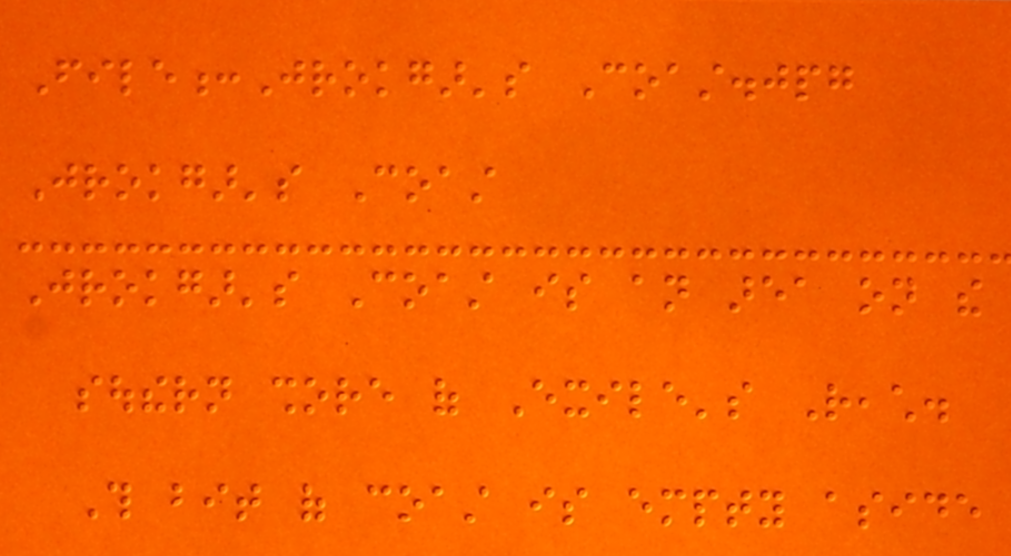File:Jrokgar's Coast.jpg
Jrokgar's Coast
Jrokgar's Coast is an area on the
southern shore of Exile's Reach.
This bit of coast is empty aside
